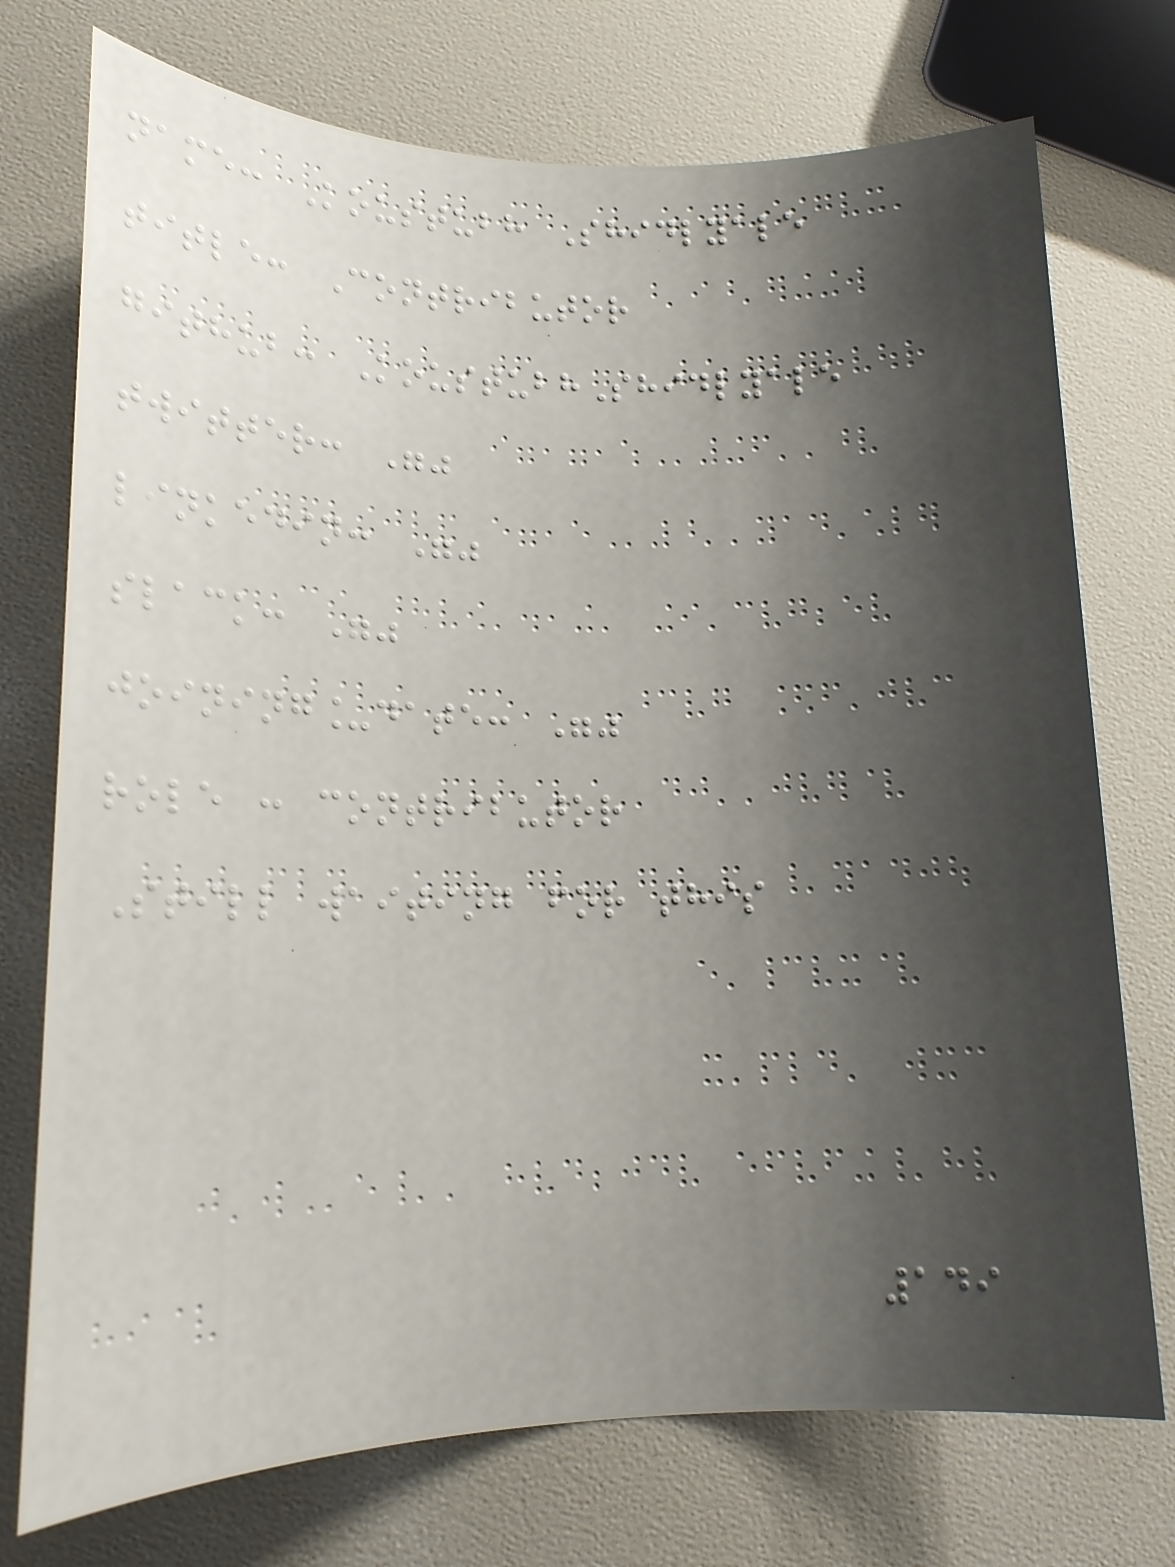name: Koustubh Shidlyale
title: Contributor
github: KoustubhShidlyale
twitter: ""
linkedin: ""
slack: ""
joining_date: ""
role : contributor
Still waiting for this
149
